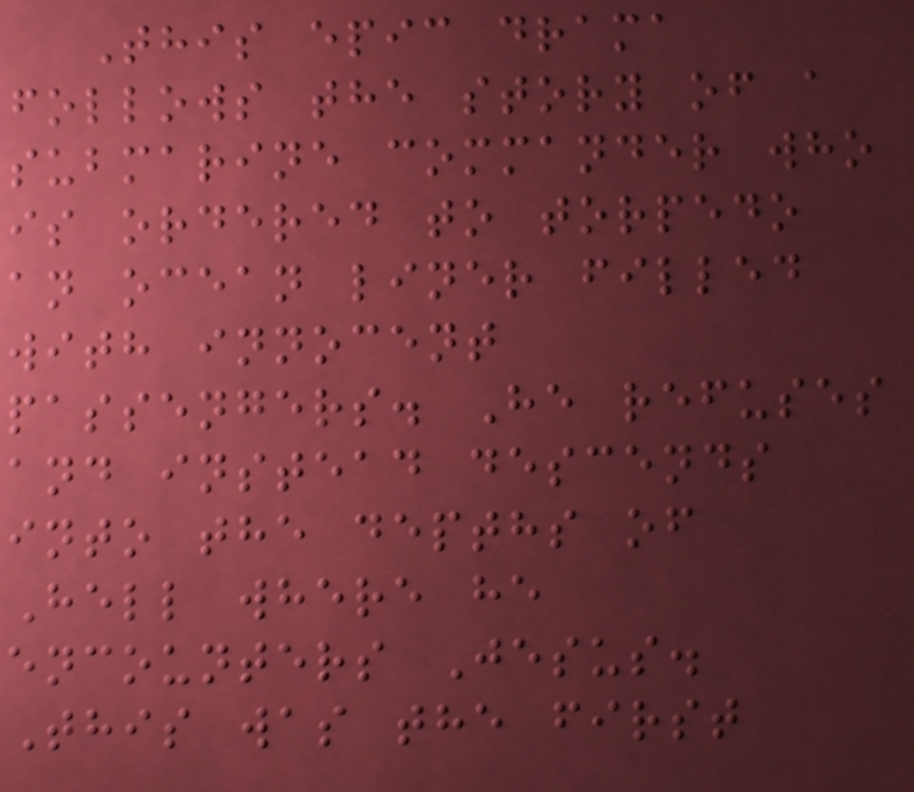This epic drama
follows the story of a
submarine commander who
is ordered to torpedo
an ocean liner filled
with innocent
passengers. He refuses
and instead descends
into the depths of
Hell where he
encounters Jesus.
This was the first
